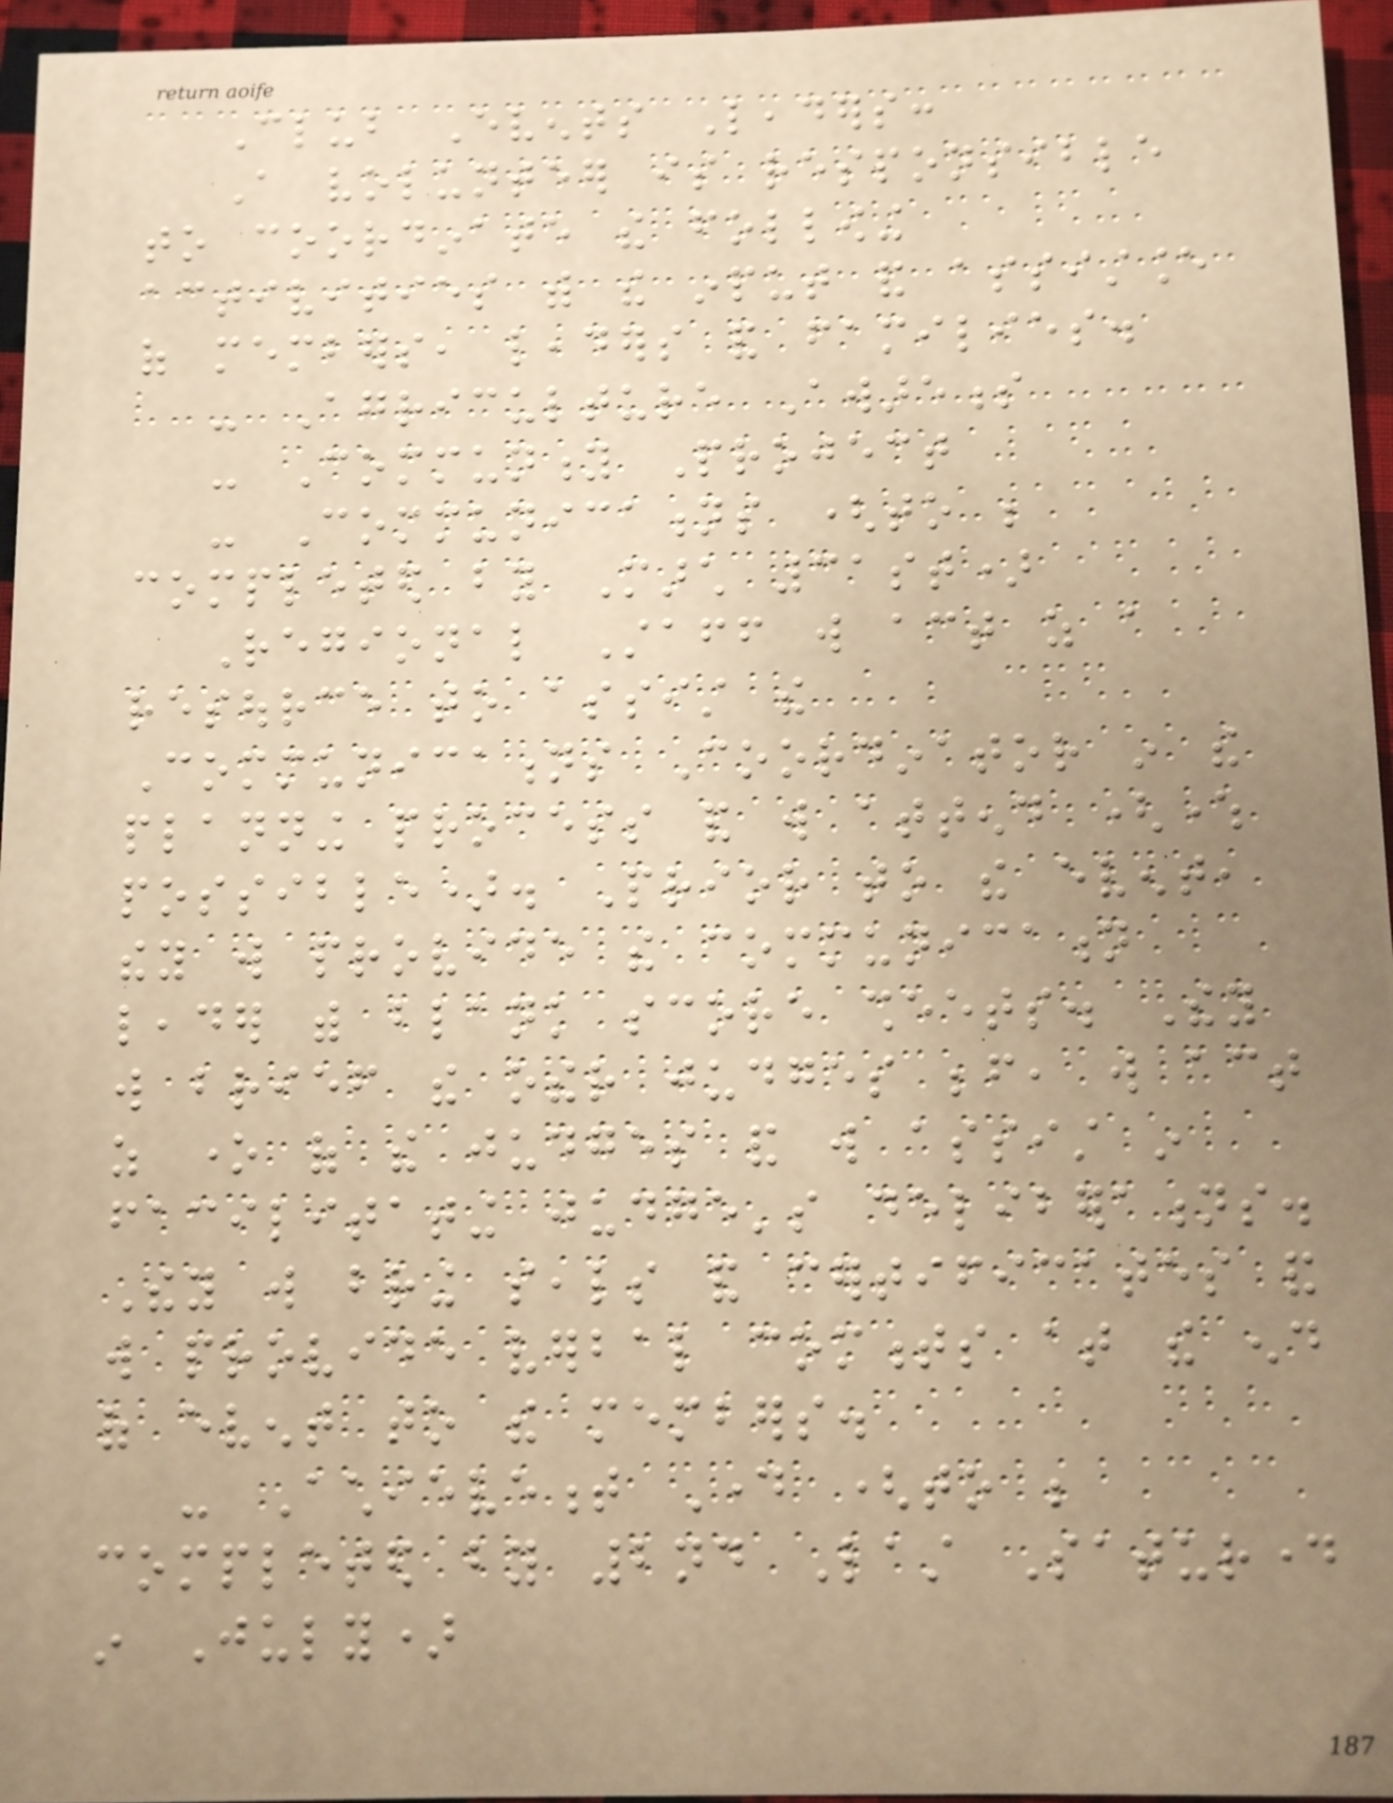Club Events Leaders:
A volunteer is responsible
to coordinate the following
activities with the input and assistance
of members, leaders and families.
- Agriculture Awareness
- Community Project
- Communications (to be
completed by March 31st)
Regional Staff will act as a
resource to assist the
Communications Coordinator in the
planning process and will attend (where
possible). Prior to the event,
they will provide the communication
leader with blank score sheets. They
will brief the other judges before, will act
as one of the judges and will assist in
facilitating judge's deliberations.
They will bring seals and certificates and
will provide verbal comments at the end
of event to the members.
- Achievement Day (to be
completed by 2nd Last Saturday
in July)
